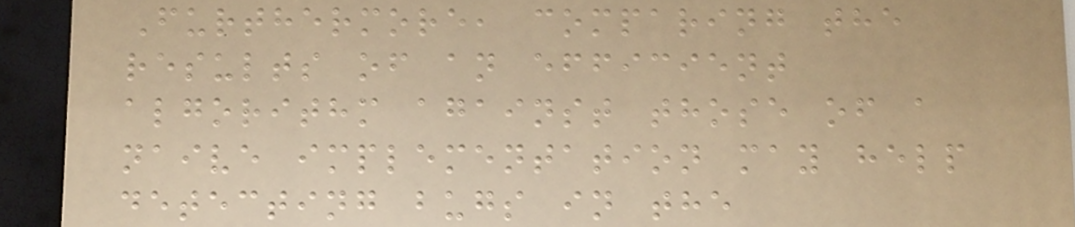Furthermore, comparing the
results of an efficient
algorithm against those of a
naive implementation may help
detecting bugs in the
